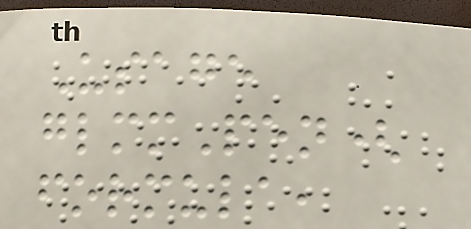Usage
glmmPen(
formula,
